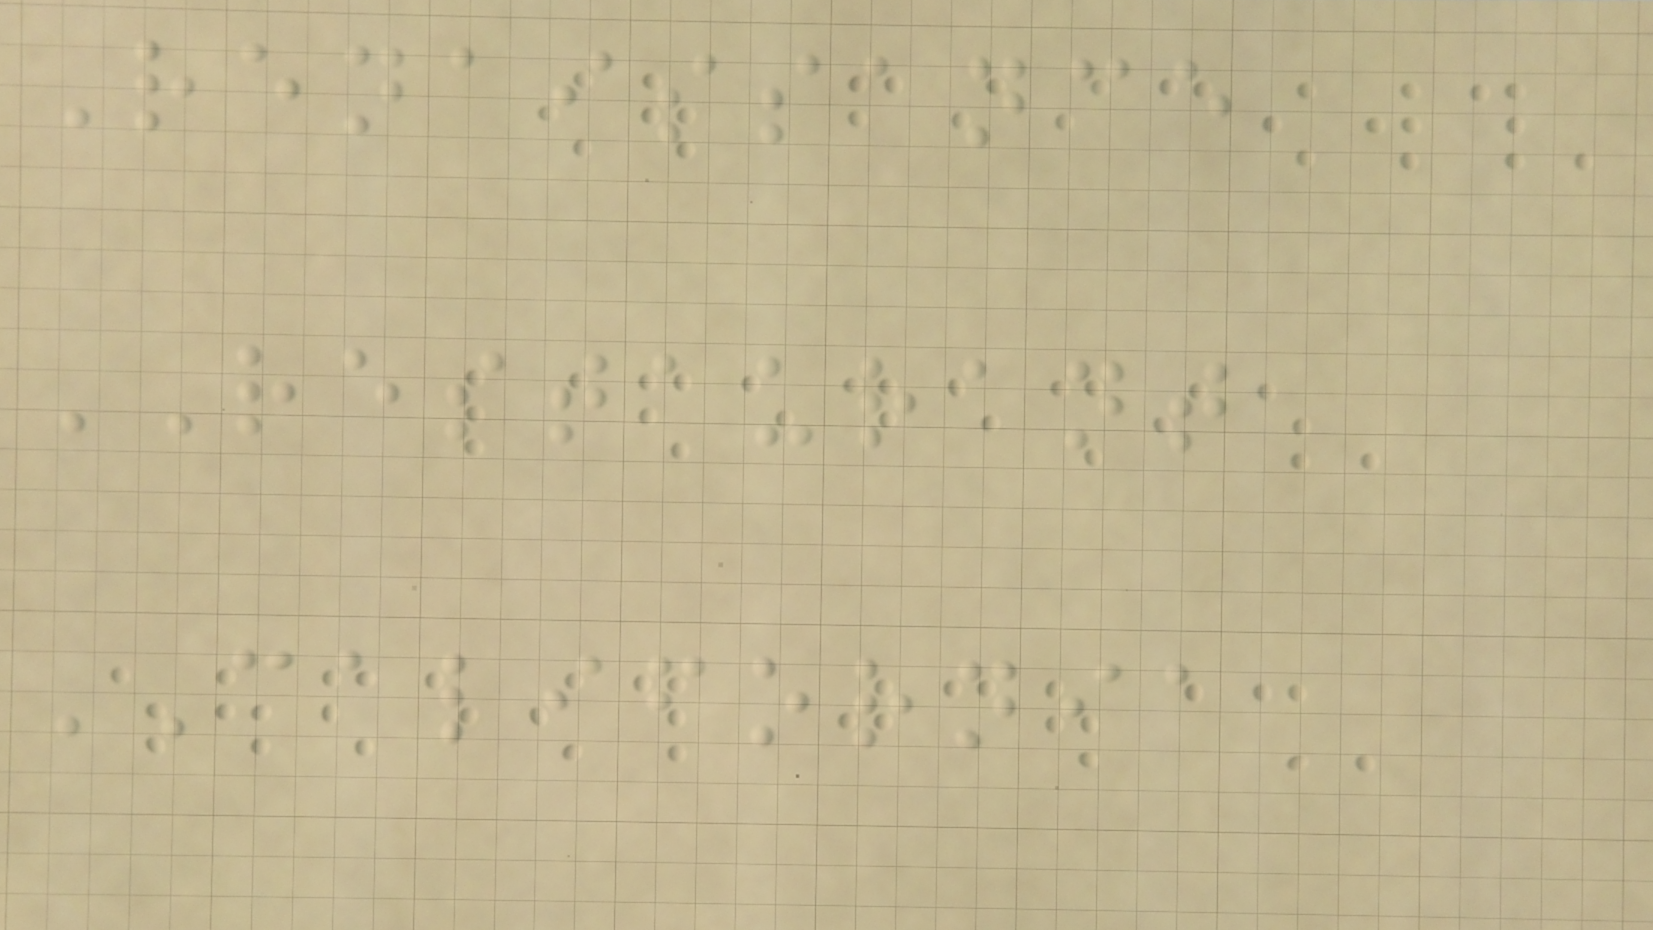Renaissance
RESTAURANT
CALIFORNIA
